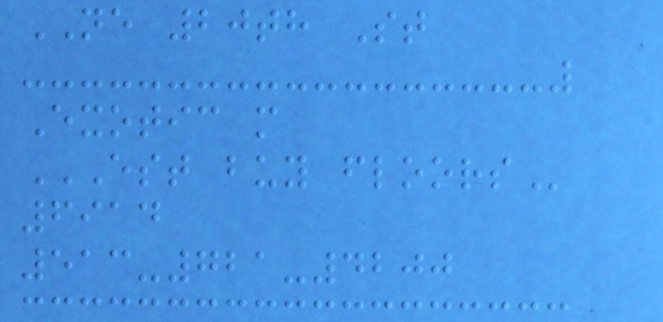NE 20th St
Exotic m
EST BUY FLOORS
6914
513-721-4200
